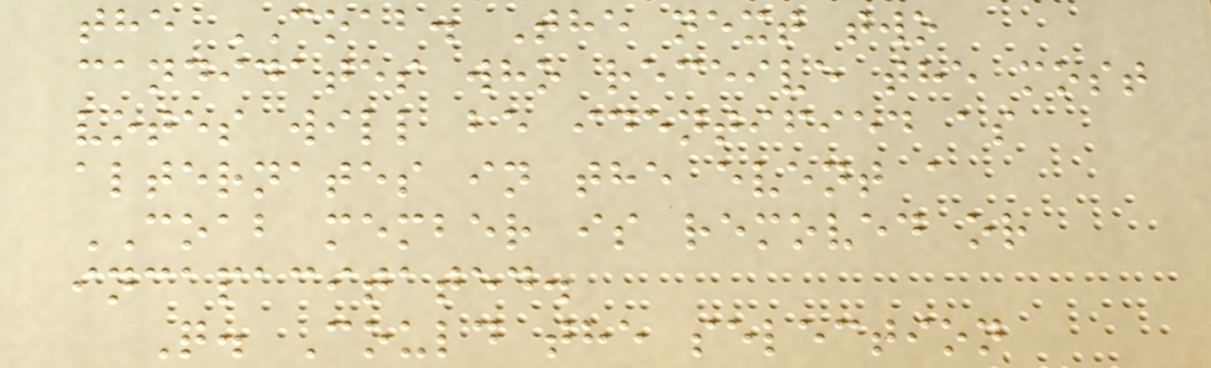the COAB. The next two
candidates who receive the most
votes will be identified as
alternates in the event a
COAB member is removed or
incapacitated.
Q. Could the selection
